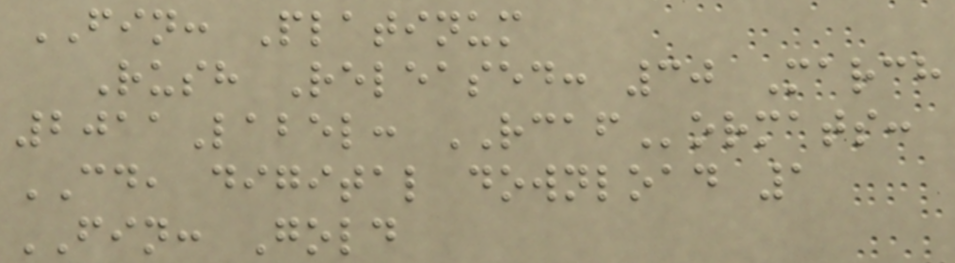FIN: Platinum
Rush Released: 30 March
2011Label: RCAFormats:
CD, digital download 1
FIN: Gold
